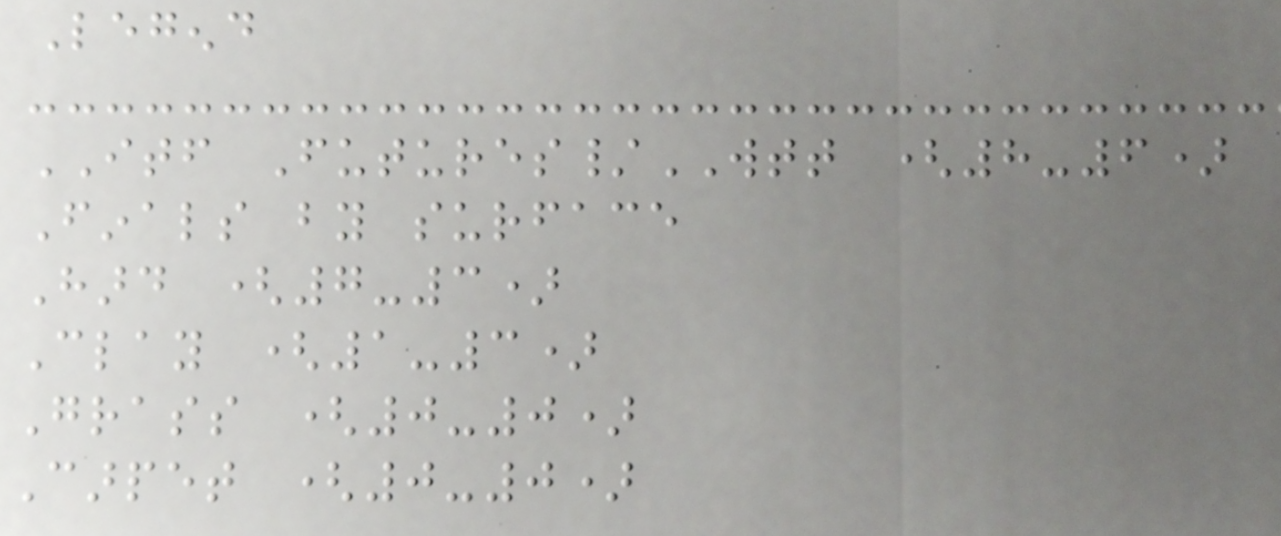Legend
ITF Futures/WTT (8-6)
Finals by surface
Hard (7-3)
Clay (1-3)
Grass (0-0)
Carpet (0-0)
